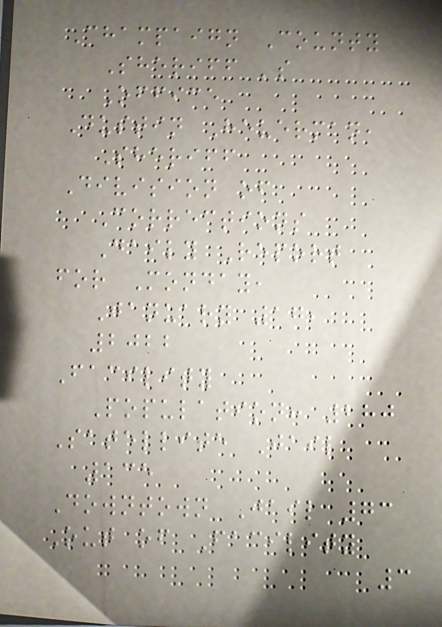Champaign County
Sheriff 's
Office
Dustin Heuerman,
Sheriff
Division of
Corrections
Daily Report
for Monday,
January 17,
2022
Facility
Population: 280
Satellite Jail
135
Downtown Jail 73
Out of Facility
3
